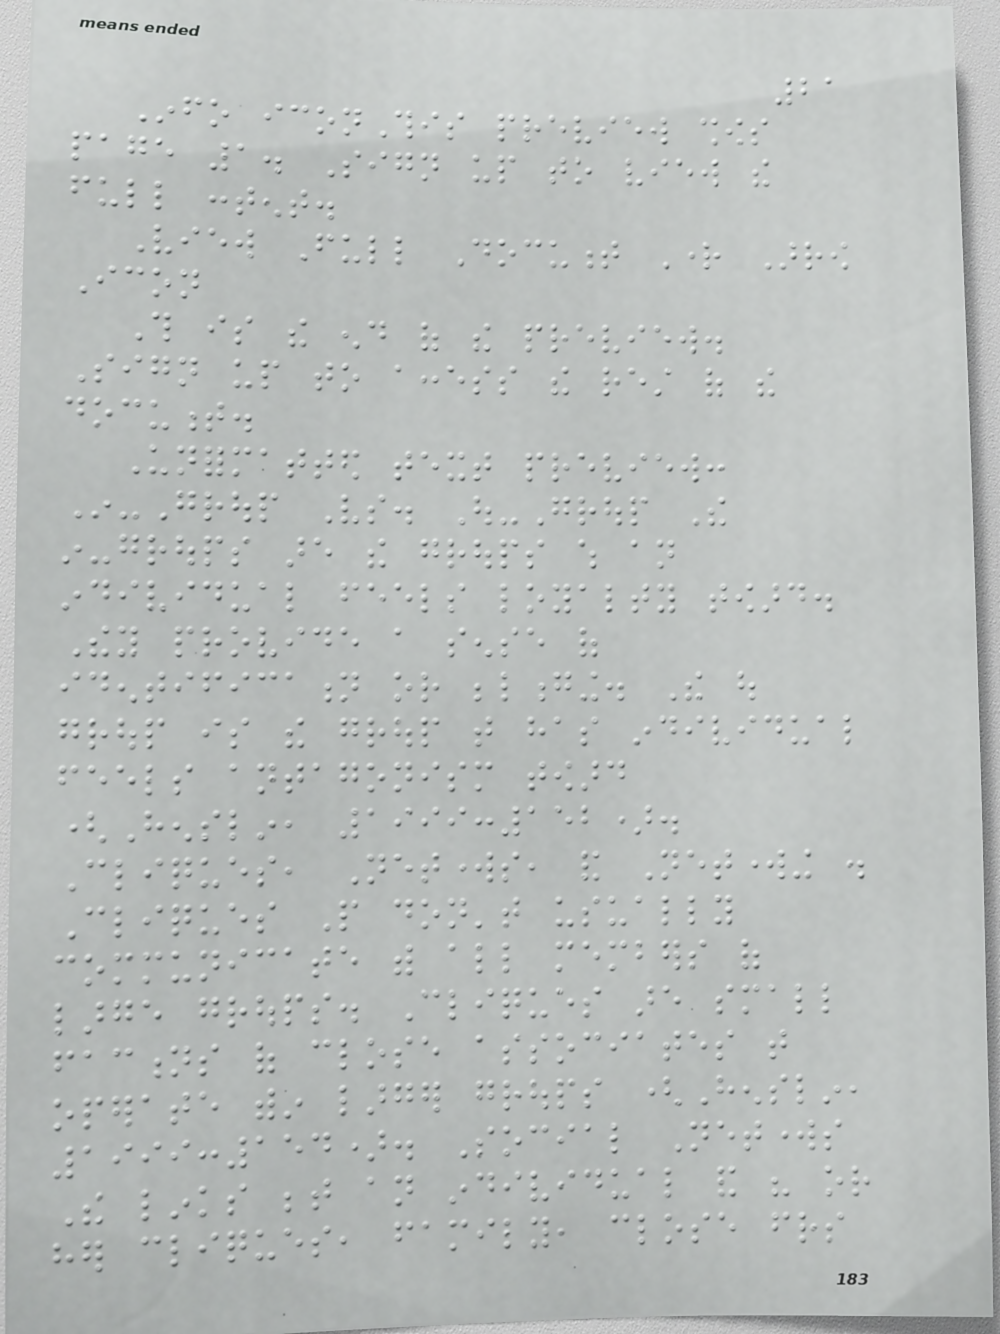21
Info iconThis preview shows
page 1. Sign up to view the
full content.
View Full Document Right Arrow
Icon
This is the end of the preview.
Sign up to access the rest of the
document.
Unformatted text preview:
In-Group Vs. Out-Group The
in-groups are the groups which an
individual feels loyalty toward.
They provide a sense of
identification or belonging. The out
group is the group that has individual
feels antagonism toward
(Henslin, 1999:152).
Cliques, Networks, and Networking .
Cliques People don't usually
communicate with all members of
large groups. Cliques are small
factions of close associates that
operate within larger groups (Henslin,
1999:154). Social Networks
The links between an individual and his or
her cliques, family, close friends
